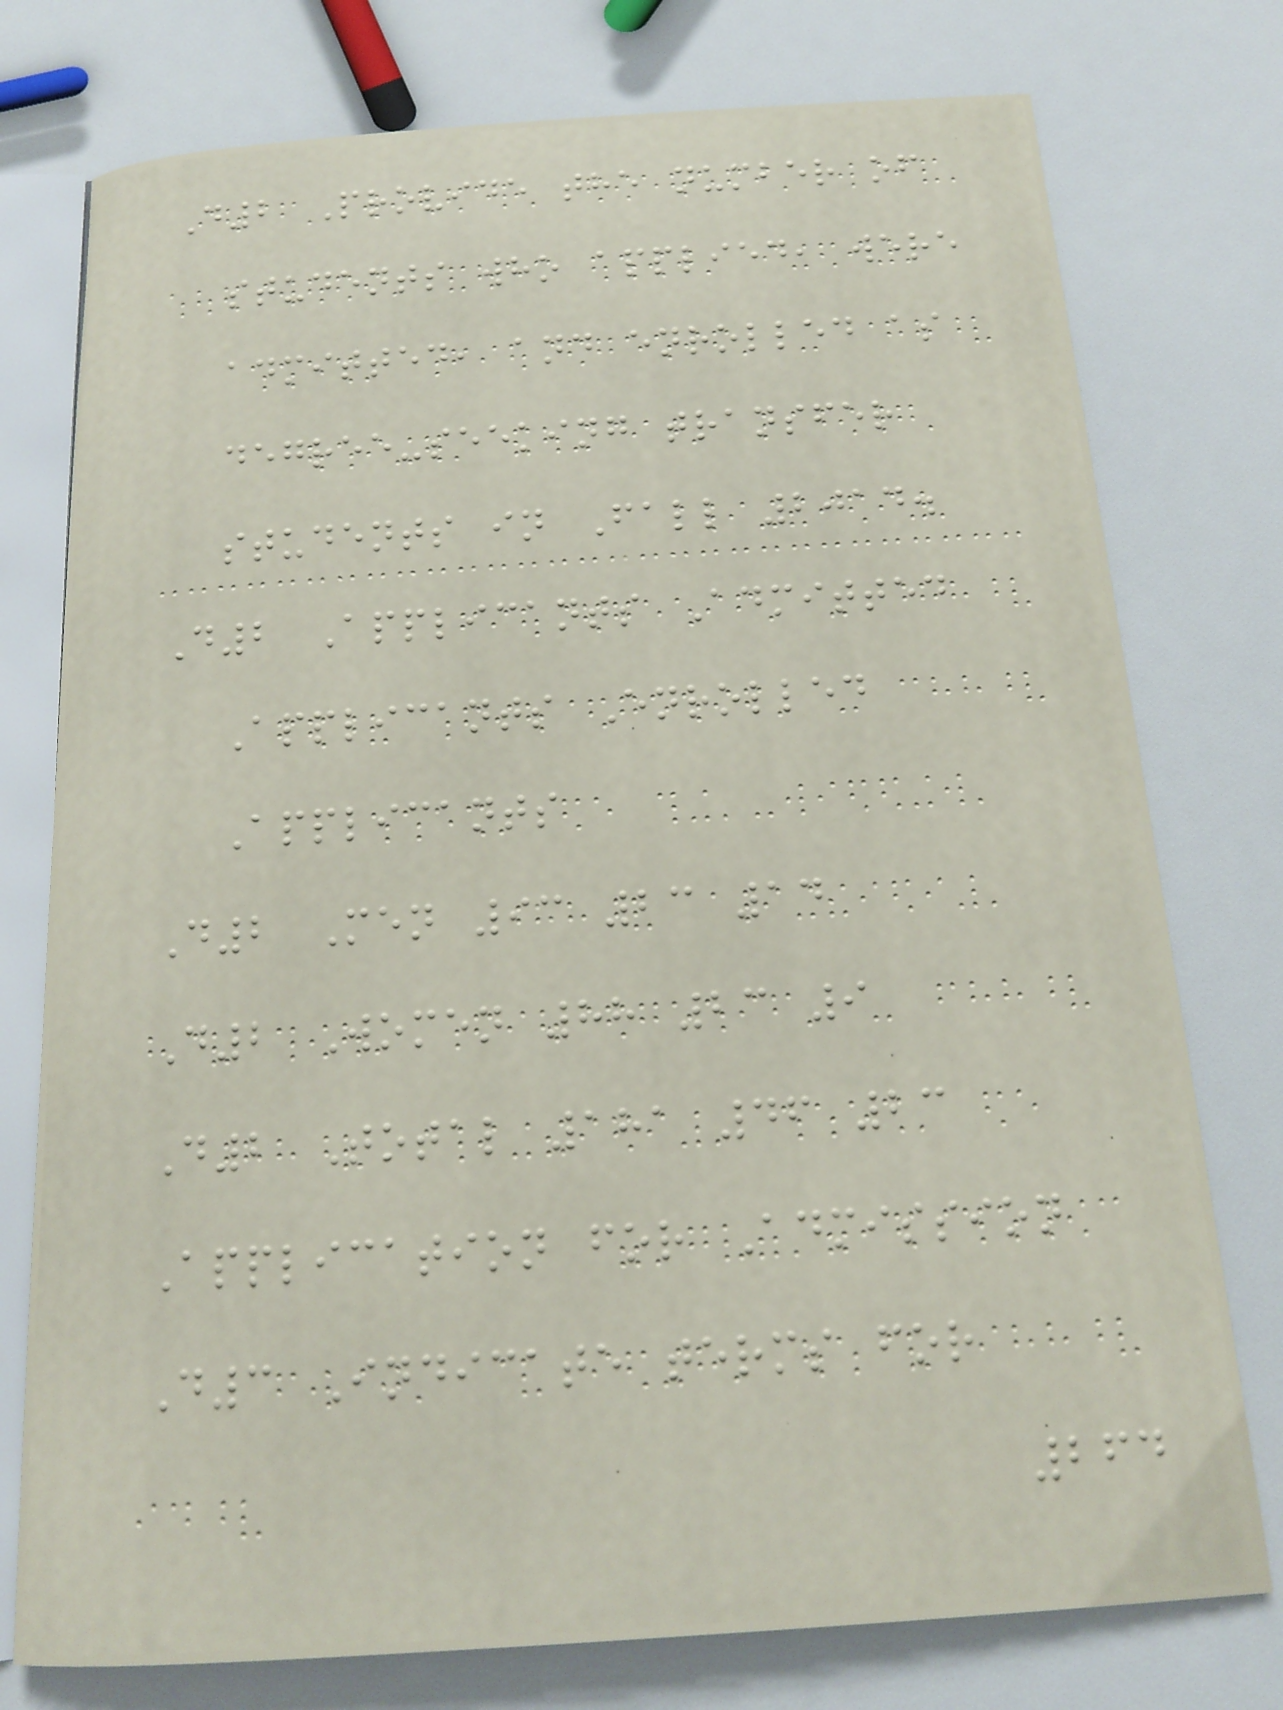D2 Provide the number of
students who applied, were
admitted, and enrolled as
degree-seeking transfer
students in Fall 2014.
D2 Applicants Admitted
Applicants Enrolled
Applicants
D2 Men 93 23 14
D2 Women 88 23 9
D2 Total 181 46 23
Application for Admission
D3 Indicate terms for
264
